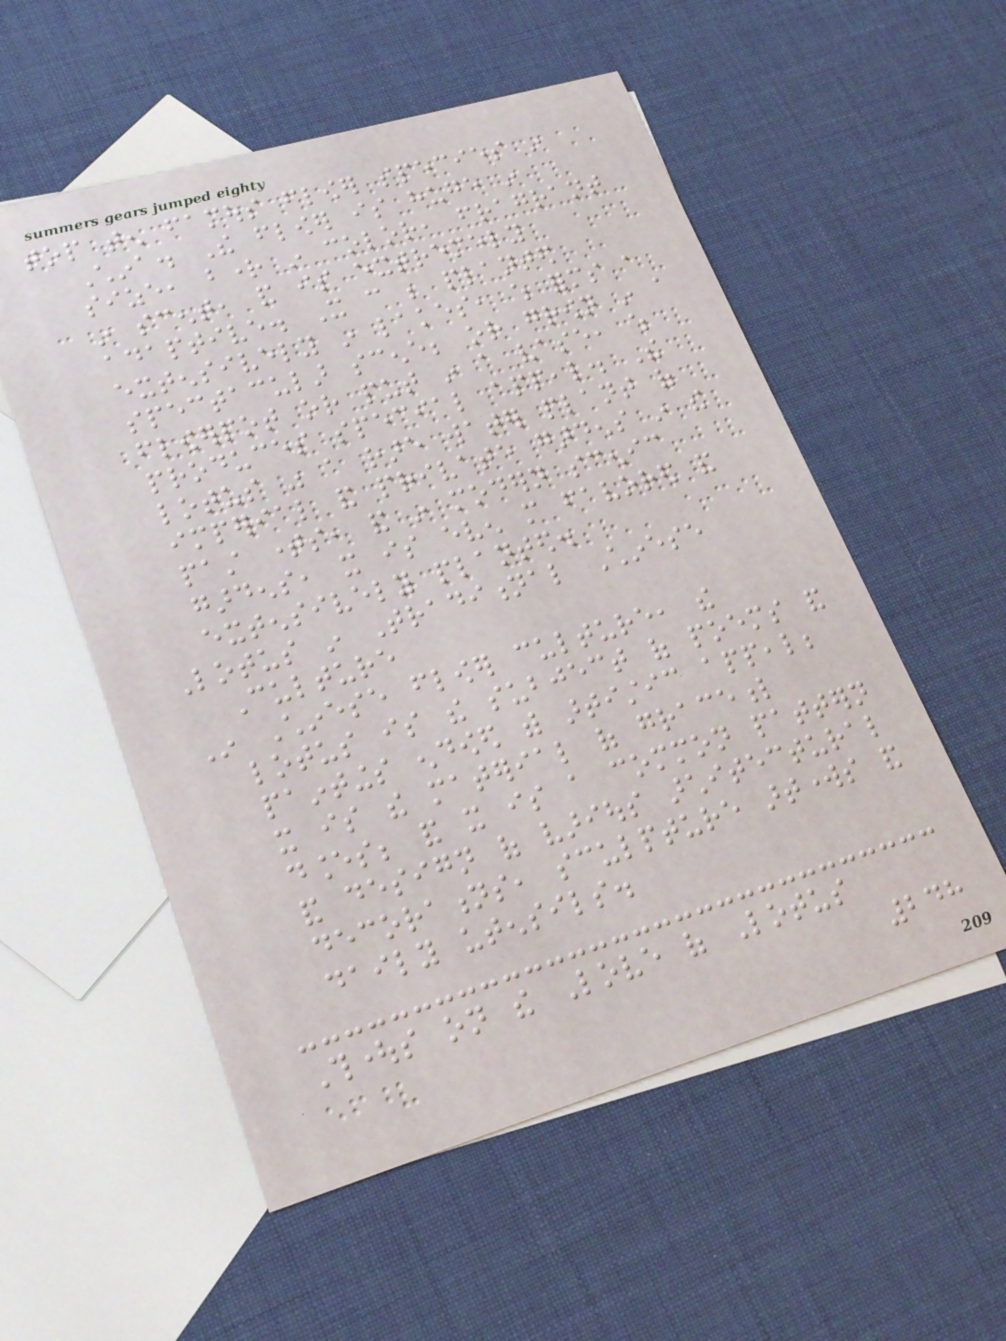top ten famous flower species in
China. The flower is huge in
size, bright in color, fragrant
in scent, and is extremely
adaptive. It can be planted
extensively in lakes, which forms a
spectacular scene; or grown in a
flowerpot or put in a vase, which
produces special appeal. The
lotus was a rare water plant of
imperial and private gardens in the
past times, and in modern scenic
gardens, it is even more favored and
extensively planted.
Lotus in Traditional Chinese
Culture
In Chinese flower culture, the
lotus is the subject of poems and
paintings endowed with artistic appeal;
it is the material of graceful
dances; and it is a common pattern
and design of various architectural
decorations, sculpture artworks and
daily utensils.
Thoughts on the Love of Lotus
248
